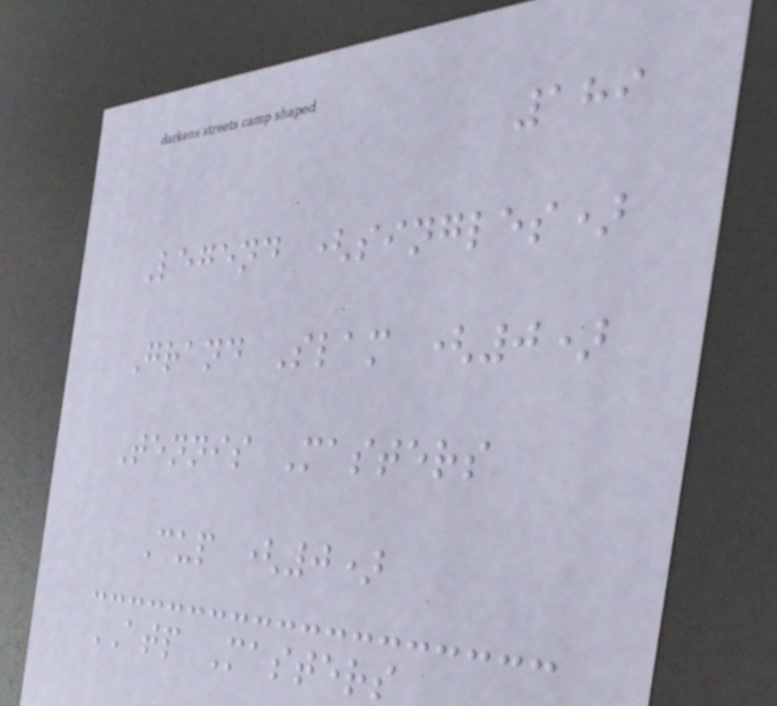189
Legend (singles)
Grand Slam (0)
Tennis Masters
Cup (0)
ATP Masters
